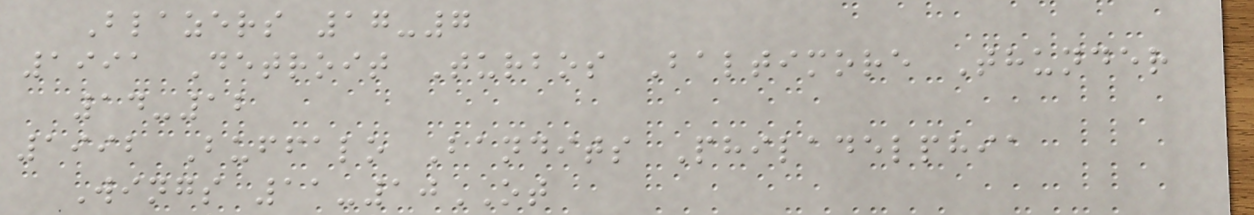Blazers 17-7
1991 Detroit Turbos Baltimore Thunder
14-12
1992 Buffalo Bandits Philadelphia
Wings 11-10OT
